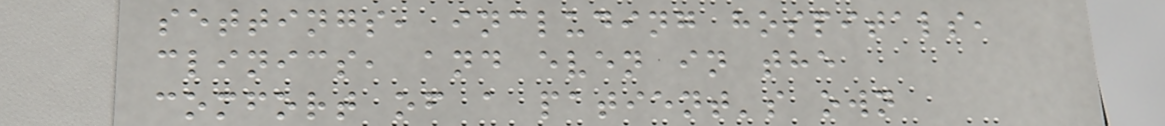settings, including hospitals,
clinics, and even in the
comfort of a patient's own
